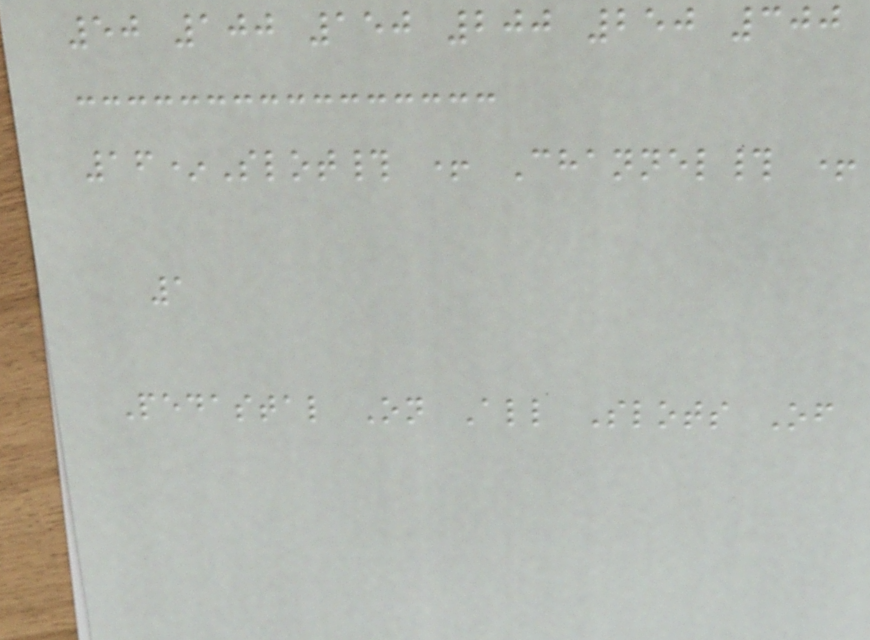50 100 150 200 250 300
16*Slot# + Channel# +
1
Pedastal On All Slots Of
